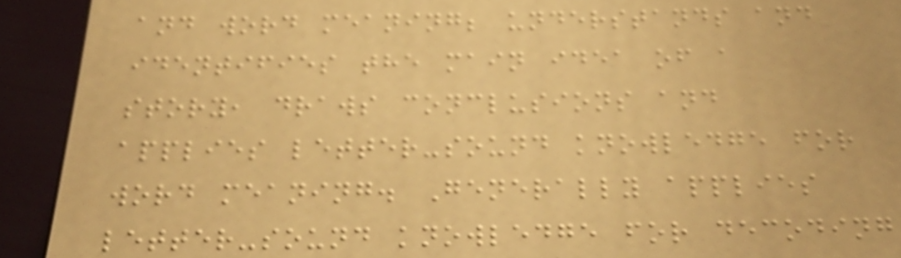and word meaning; understands and
identifies the main idea of a
story, draws conclusions and
applies letter-sound knowledge for
word meaning. Generally applies
letter-sound knowledge for decoding
